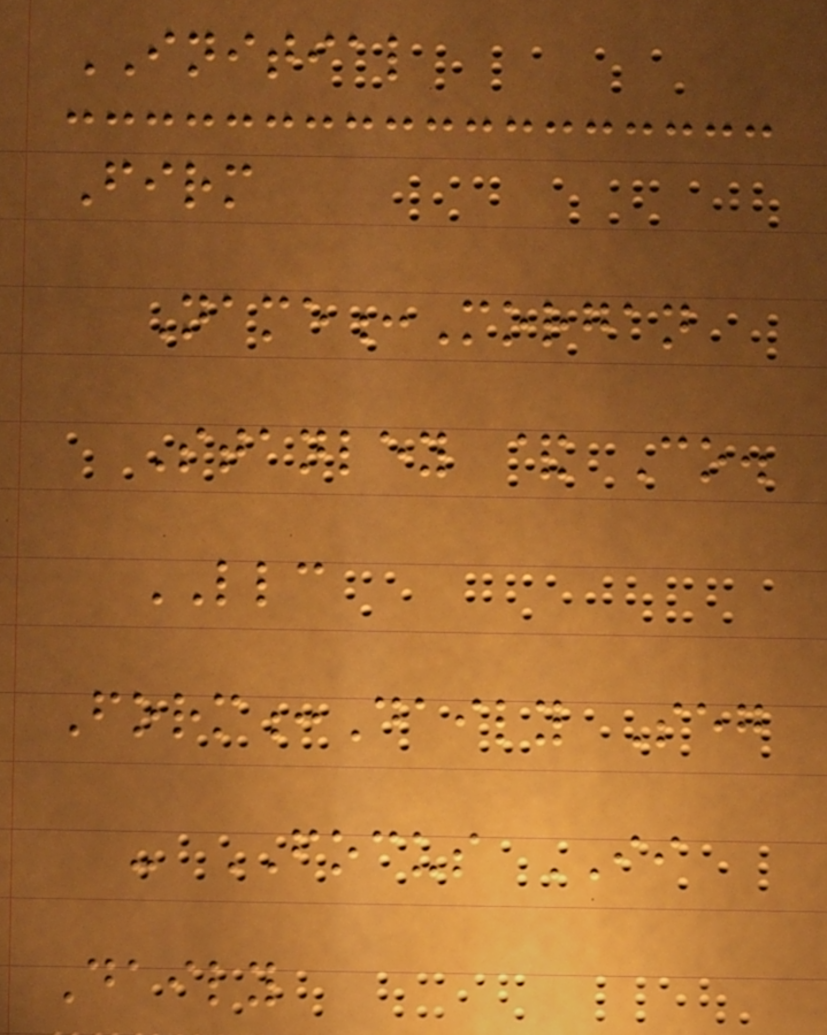INITIAL
Firm
Name:Morgan
Stanley & Co.
LLC
Form:Daily Seg
- FOCUS II
Daily
